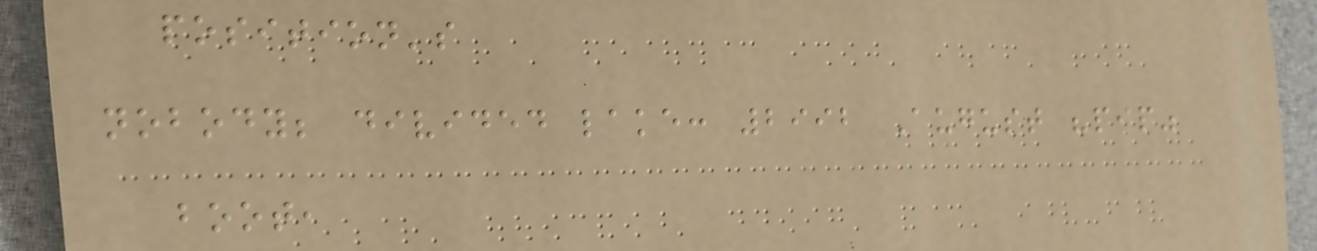position's
nobody; divided lake: 2992 August "pip"
boot,
